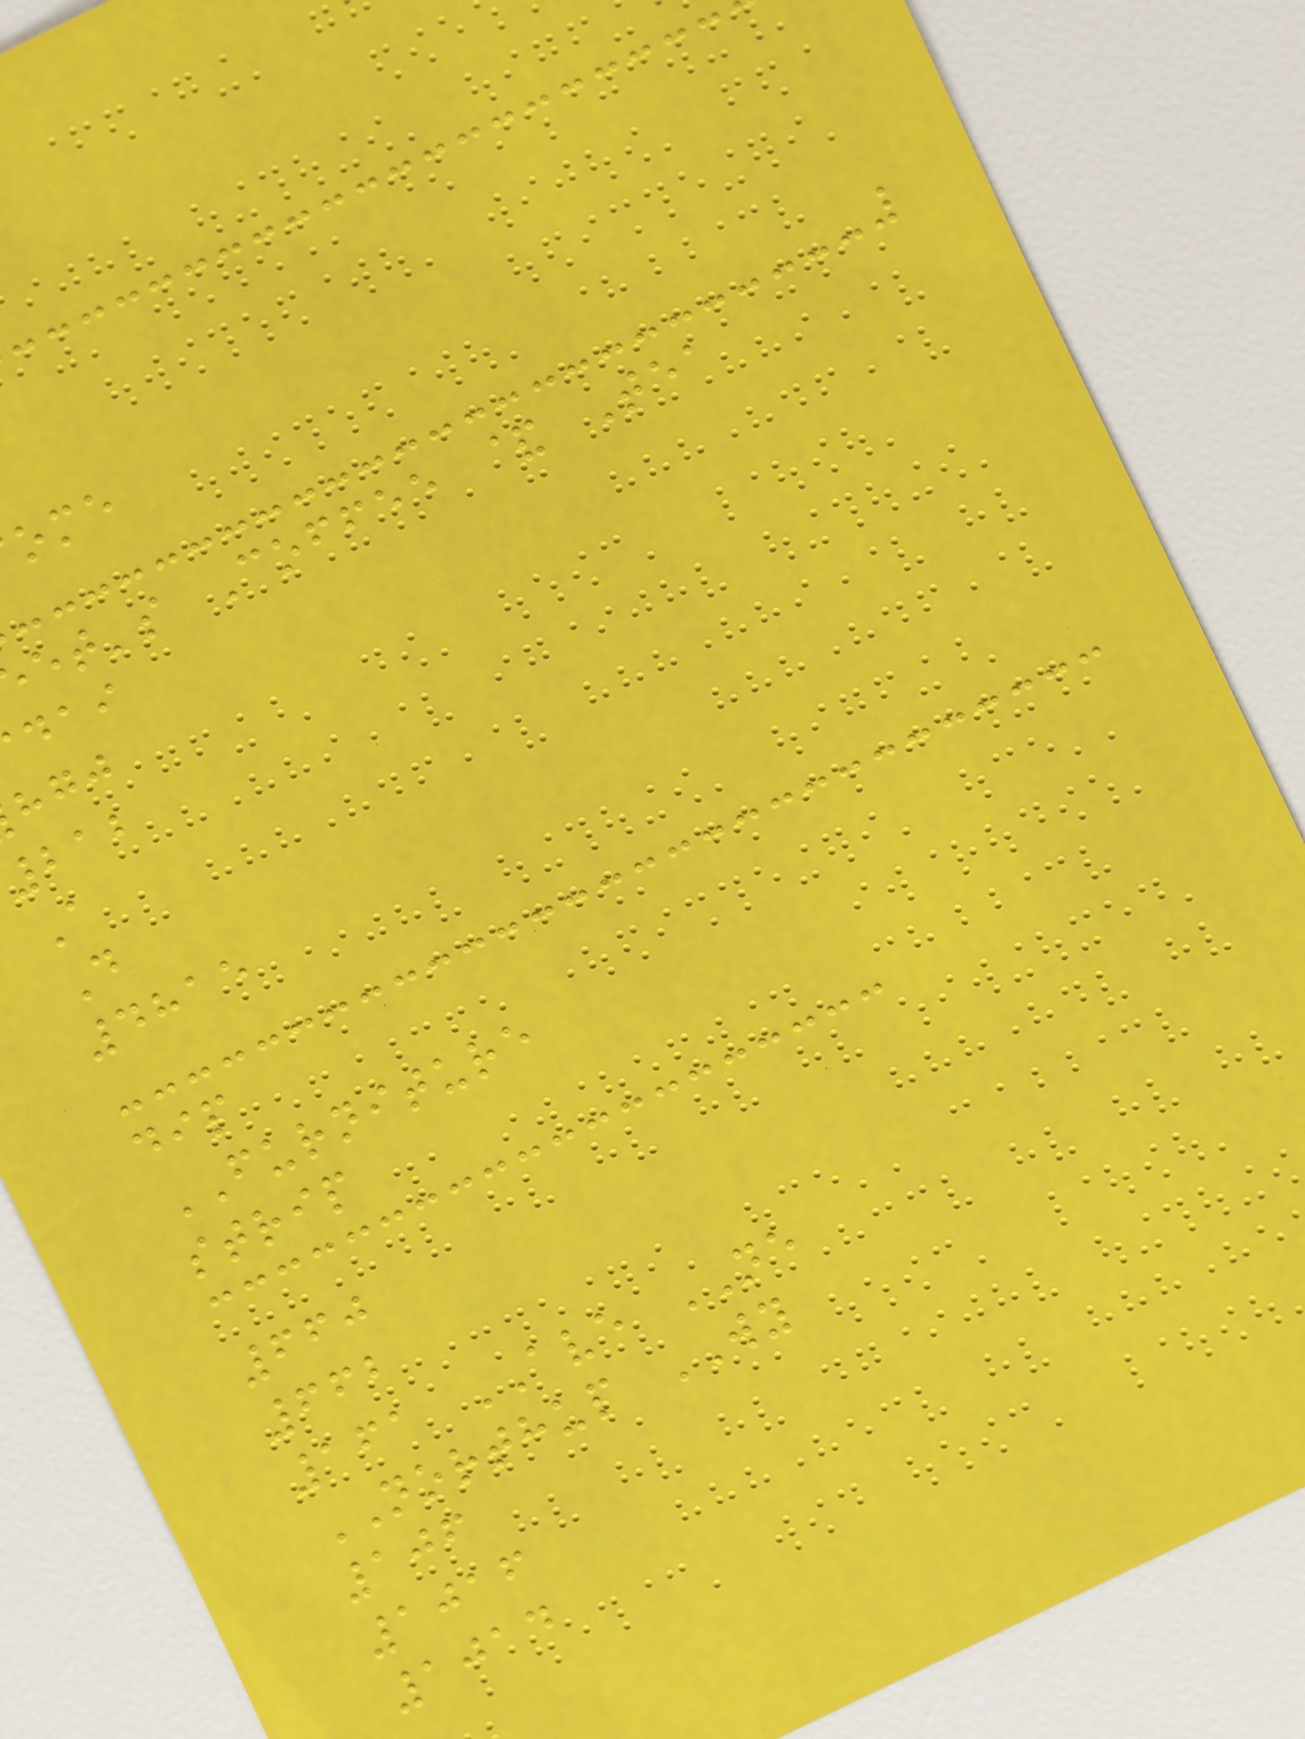et's Coffee & Tea
212
A
D
4815
dip
FURNITURE
strip
660
662
161 AVE NE
NORTHUP WY
106
1016
1014
